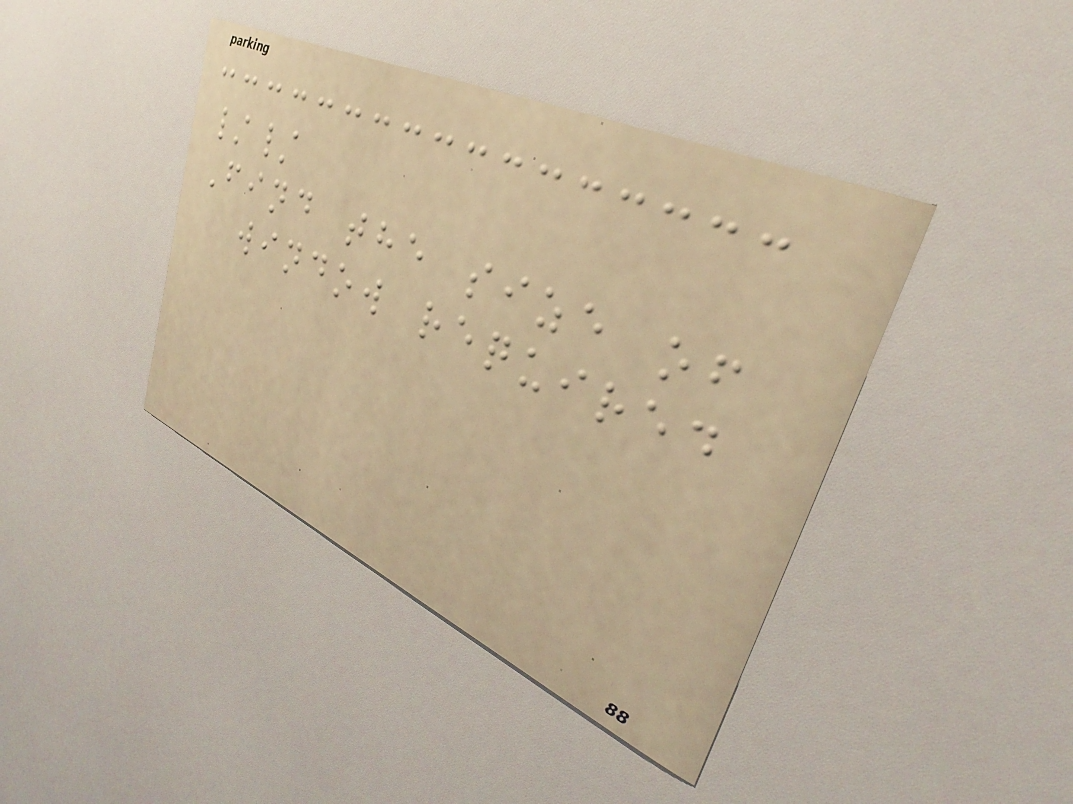//
Find the size of
window required
